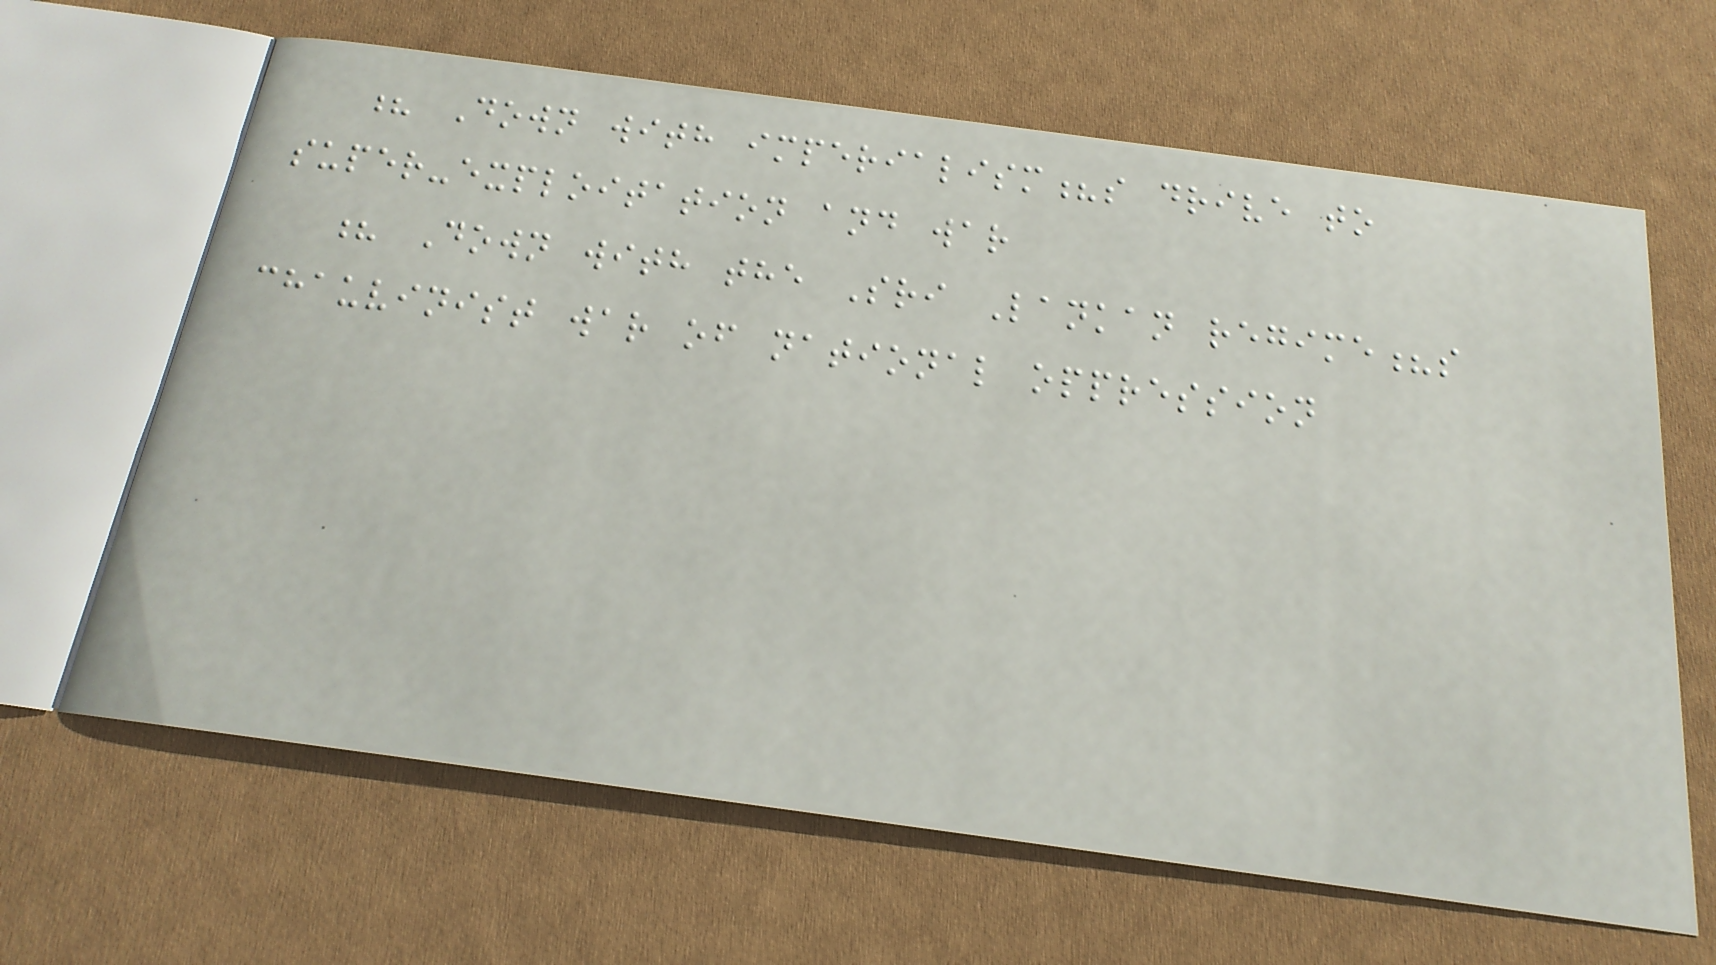? Down with imperialism?s drive to
super-exploitation and war
? Down with the Sri Lankan regime?s
chauvinist war of national oppression
